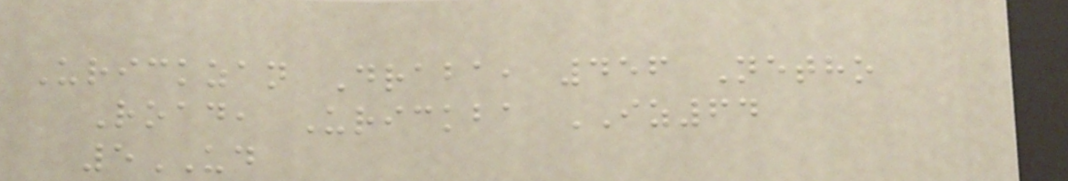Urickzan Draba, 456 Netho
Road, Urickba IZ64
5UD
